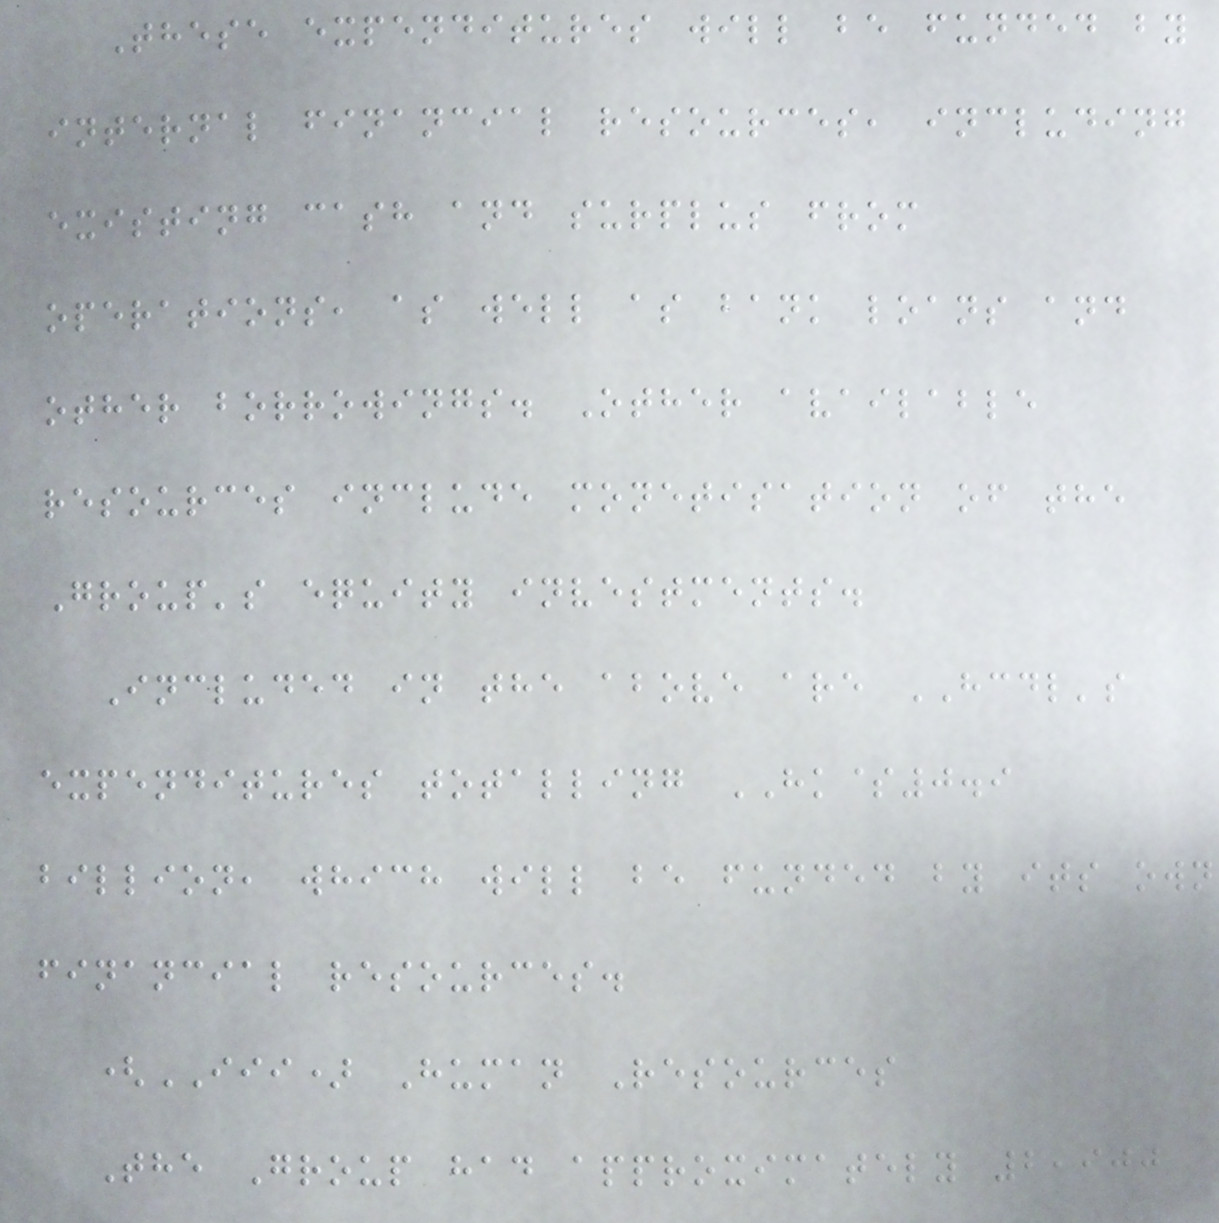These expenditures will be funded by
internal financial resources, including
existing cash and surplus from
operations, as well as bank loans and
other borrowings. Other available
resources include monetisation of the
Group's equity investments.
Included in the above are HCDL's
expenditures totalling HK$0.9
billion, which will be funded by its own
financial resources.
(III) Human Resources
The Group had approximately 2,900
